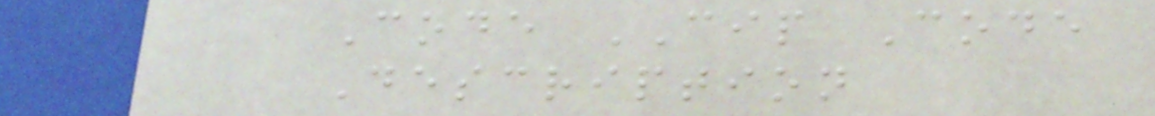Code CIP Code
Description
